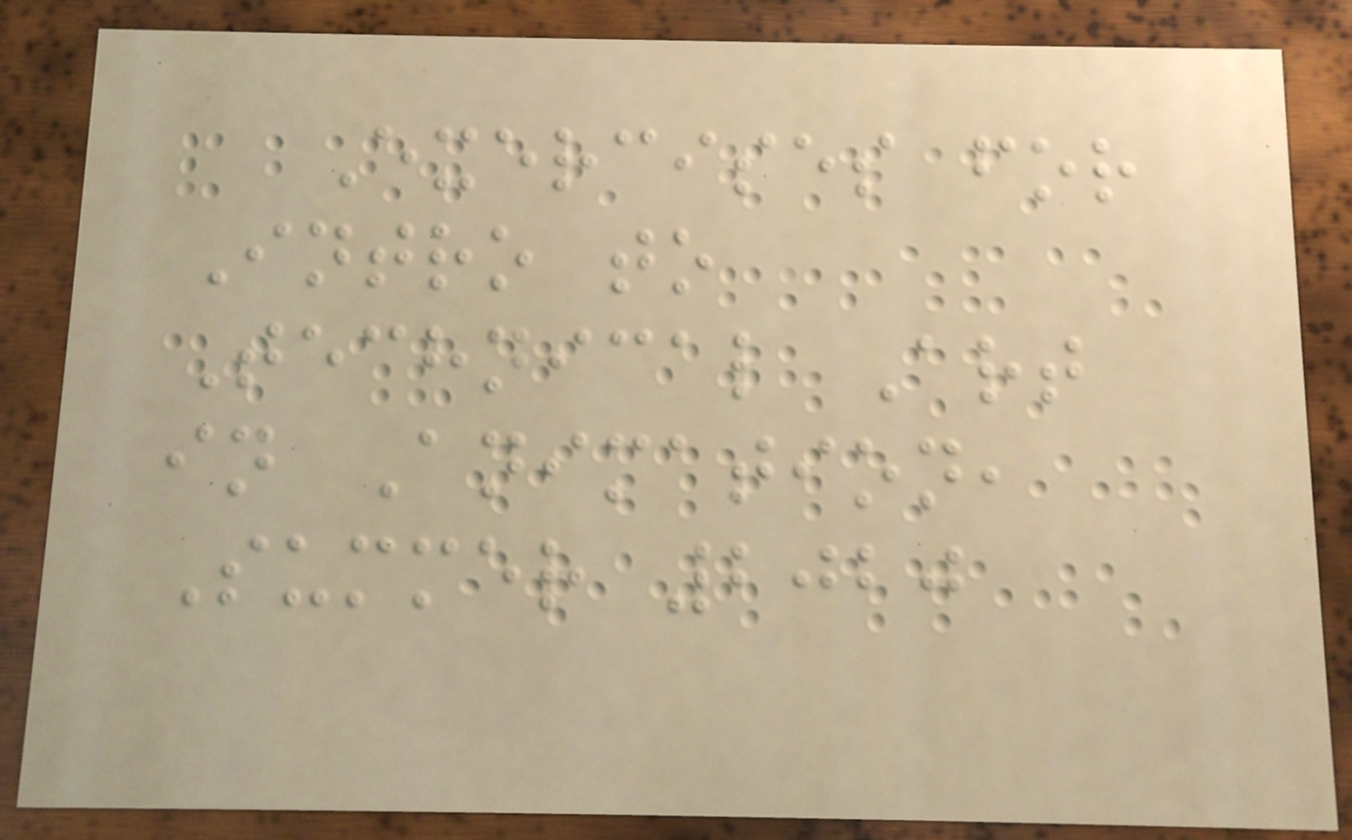Exercises for
Intro to
Technical Art
in Animation,
Summer 2020
